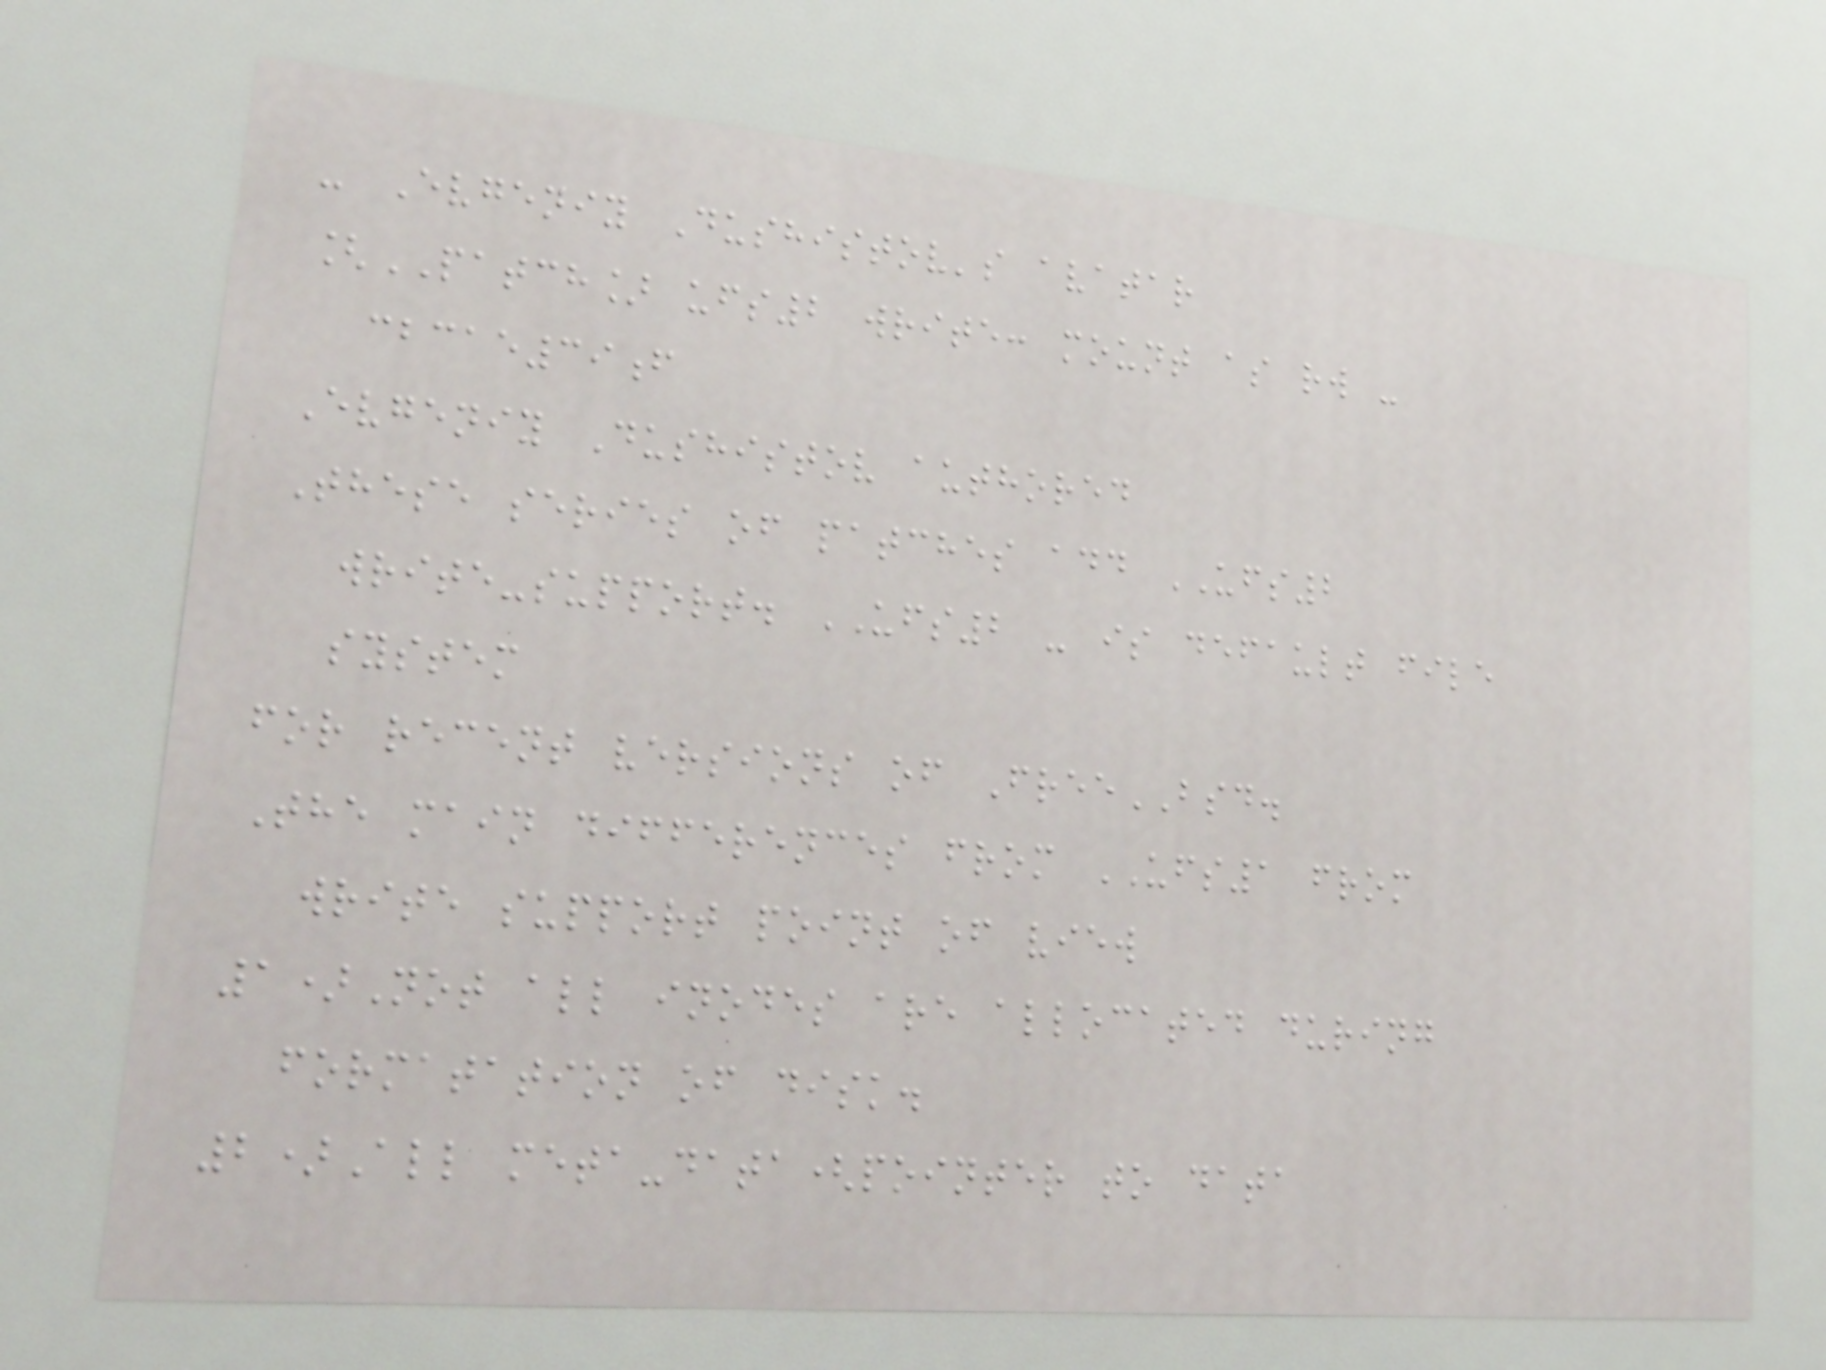- Evgeniy Dushistov's avatar
[PATCH] ufs2 write: mount as rw -
cbcae39f
Evgeniy Dushistov authored
These series of patches add UFS2
write-support. UFS2 - is default file
system
for recent versions of FreeBSD.
The main differences from UFS1 from
write support point of view
1)Not all inodes are allocated during
formatation of disk.
2)All meta-data(pointer to data
